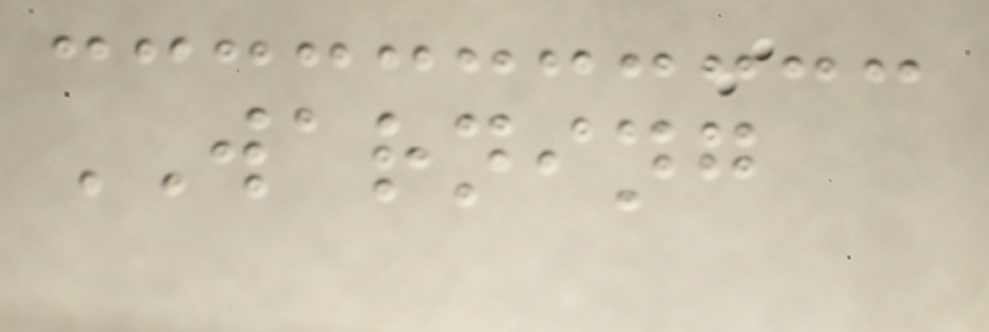WARNING
